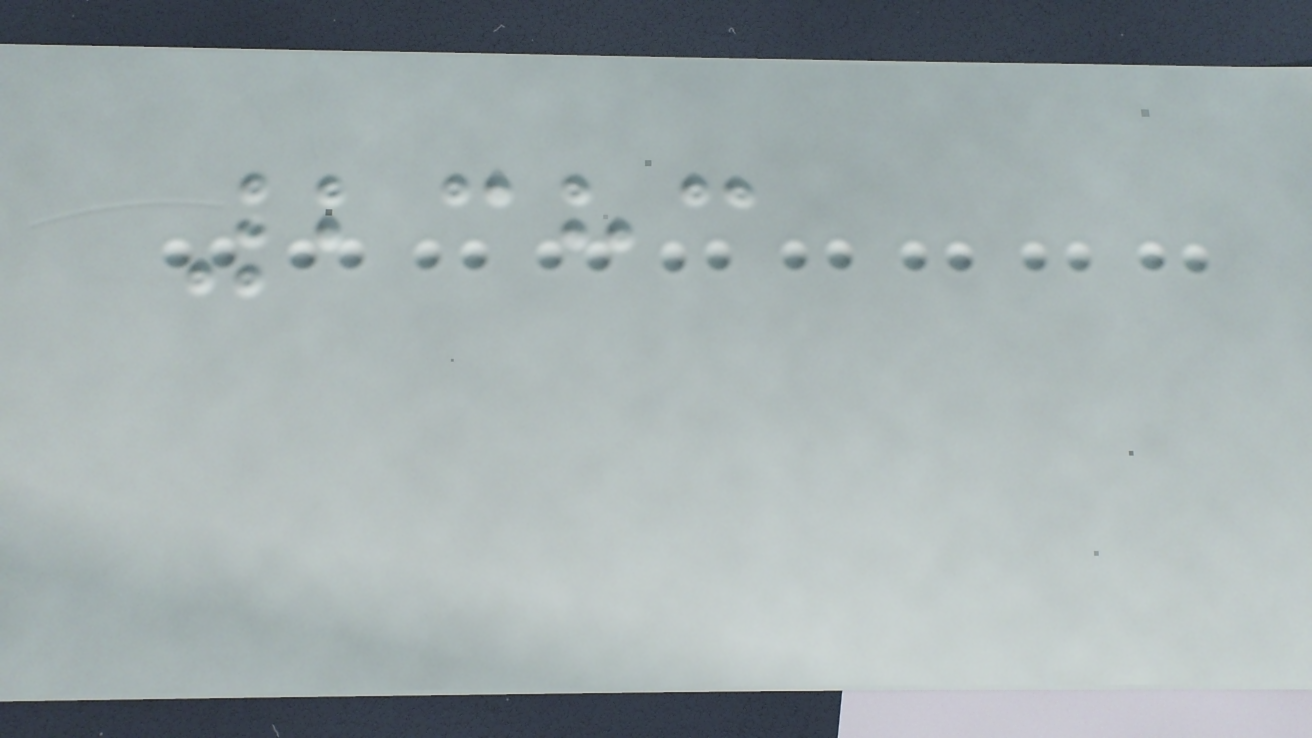2383
